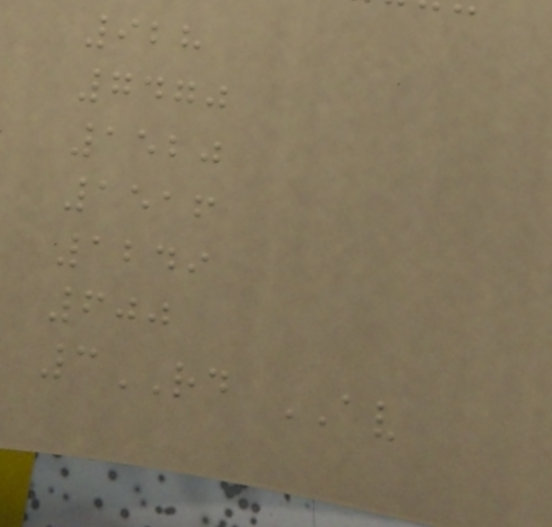928
7470
1520
1516
1249
600
3RD AV
